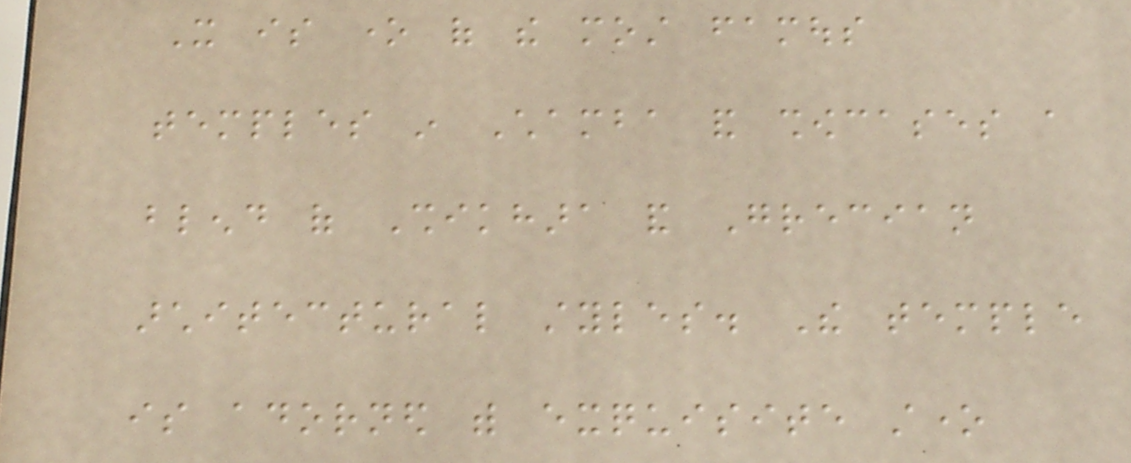It is one of the most famous
temples in Chamba and showcases a
blend of Shikhara and Grecian
architectural styles. The temple
is adorned with exquisite stone
